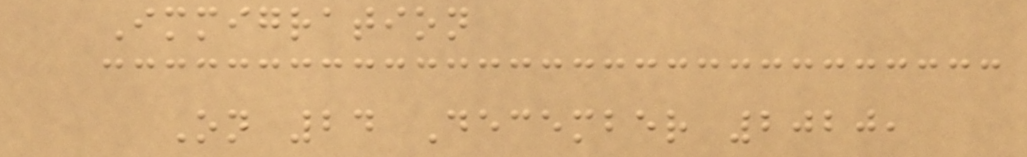Immigration
On 24 December 2020,
